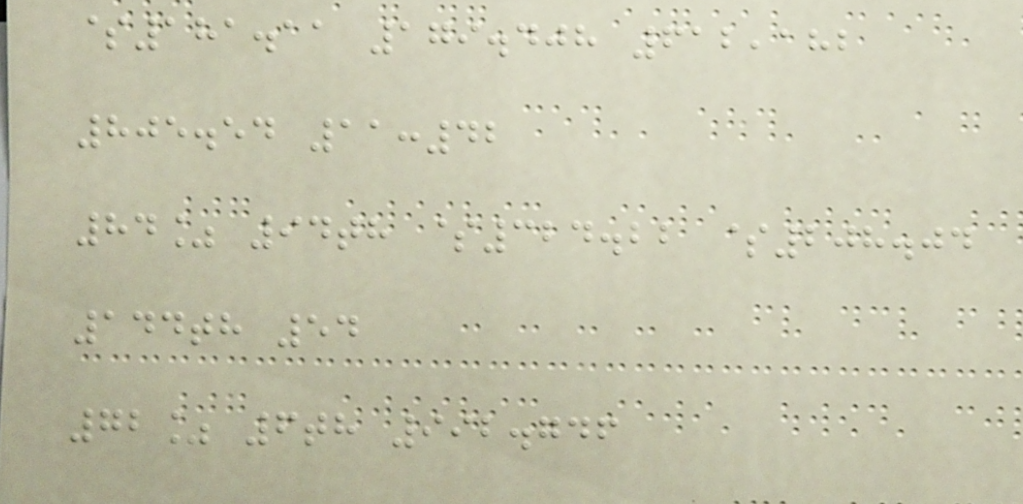$181.11 179.408 612,182
805.54 11:42
84% 94th $324.22 $208.04
144th 54
72% 6th 992.746
